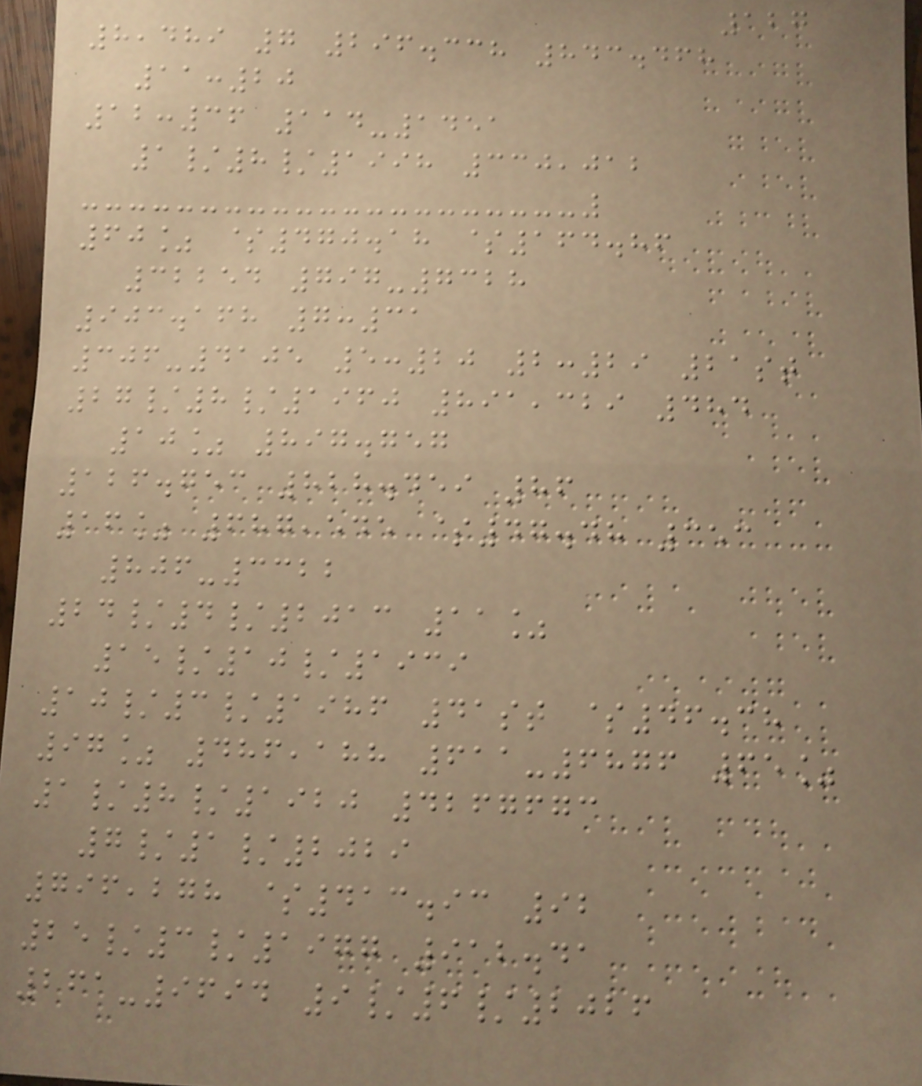127
8,489 7 296.338 843.468
11:20
12:36 114-1451
1/8/1998 330,012
60% $470.18 $164.86
32254 797-7328
903.168 7:31
306-4105 5:20 2:29 21st
27/8/1960 891,329 484
10% 897.757
126.753 828.459 86
16% 687,545 $47.48 353
806-3322
24/4/2013 11%
15/10/1939
10/3/1986 41st $46.38
97% 486,188 611-6876 65%
1/8/1920 4267673
7/1/2029
796,278 $413.93 92
25/3/1977 912.41
261-9694 9/6/2026
